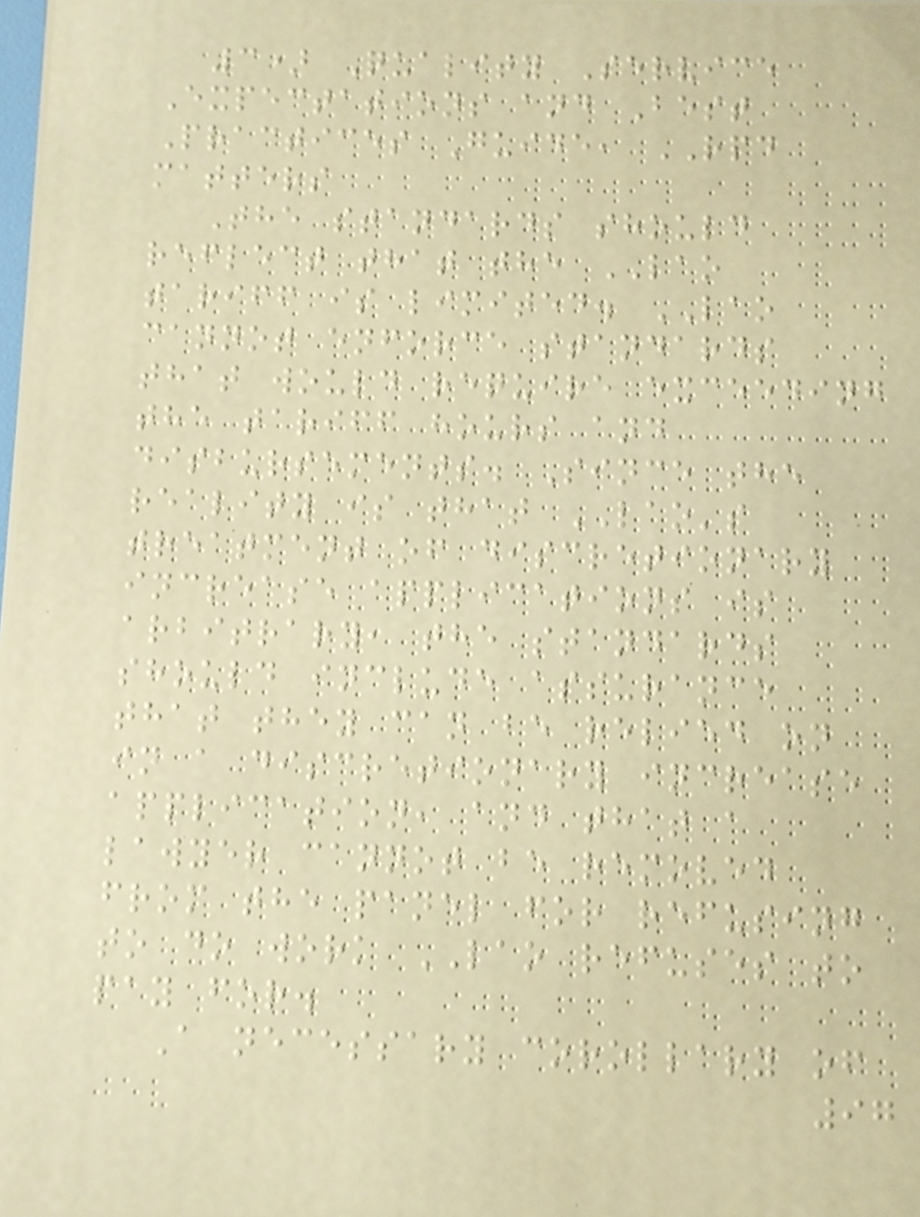3) Quality Service
Expectations and Best
Practices Guide, RPD
matters
The standards should
reflect that the LAO
tariff is limited. LAO
cannot enforce standards
that would require exceeding
the tariff hours and
disbursements. Since the
reality is that LAO's
treatment of discretionary
increase applications is
arbitrary, the standards
should include assurance
that they can be relied on
in a discretionary increase
application, and that a
lawyer cannot be removed
from the panel for refusing
to do work LAO refuses to
pay for.
A necessary corollary of
97
